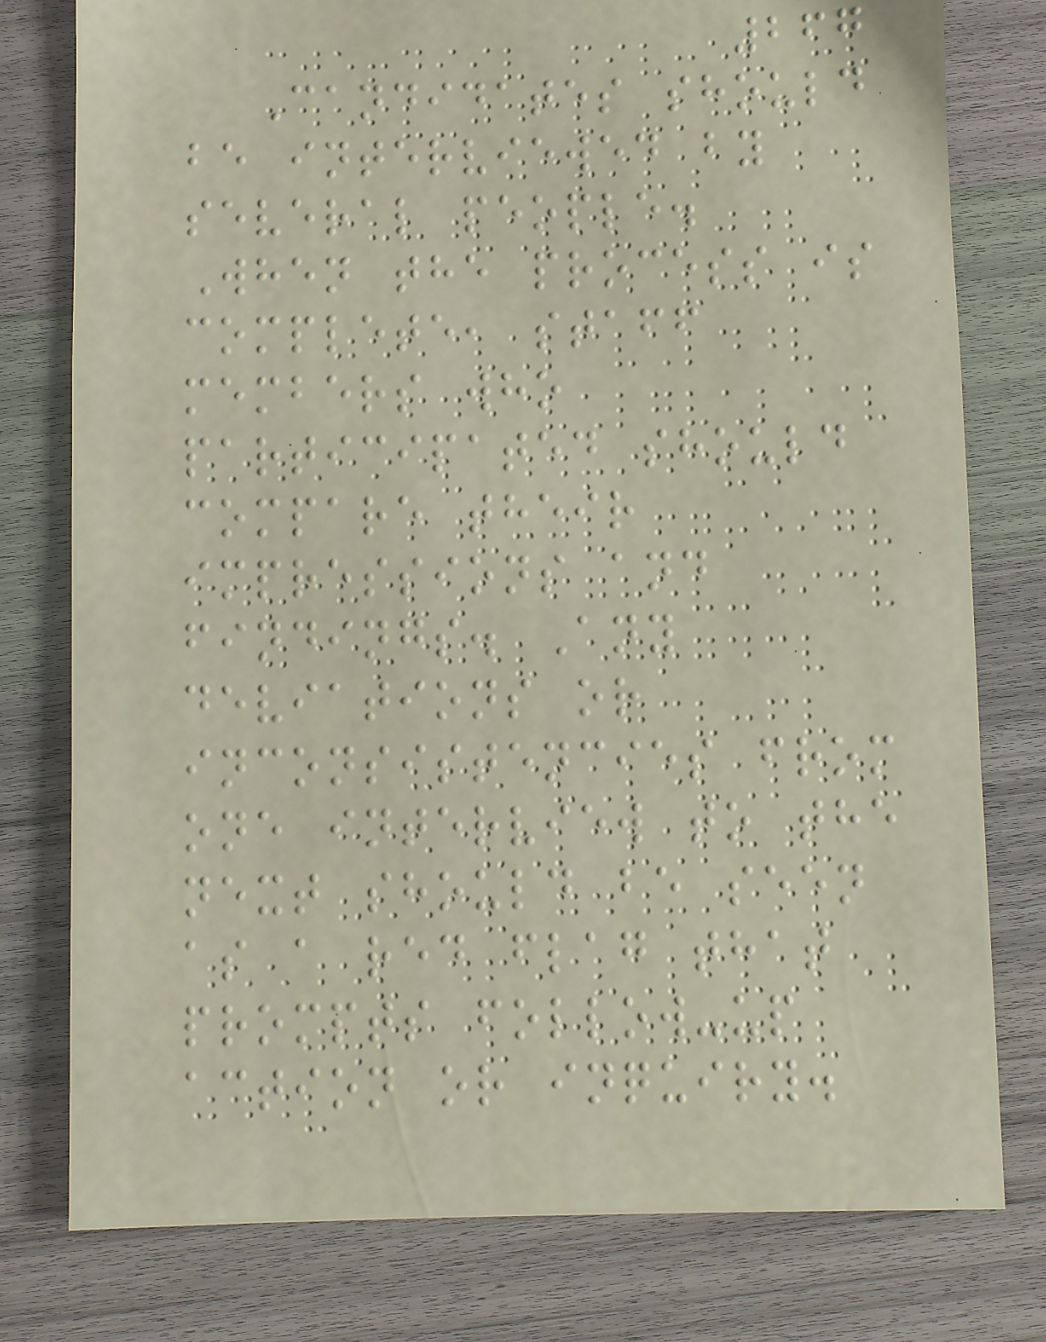267
Candidates should
be interviewed by
several people.
When the process is
complete, staff
members who
participated should
compare their
impressions and
findings. Any
deviations or
inconsistencies from
one interview to the
next should be seen
as a red flag that
prompts follow-up
action or inquiry.
